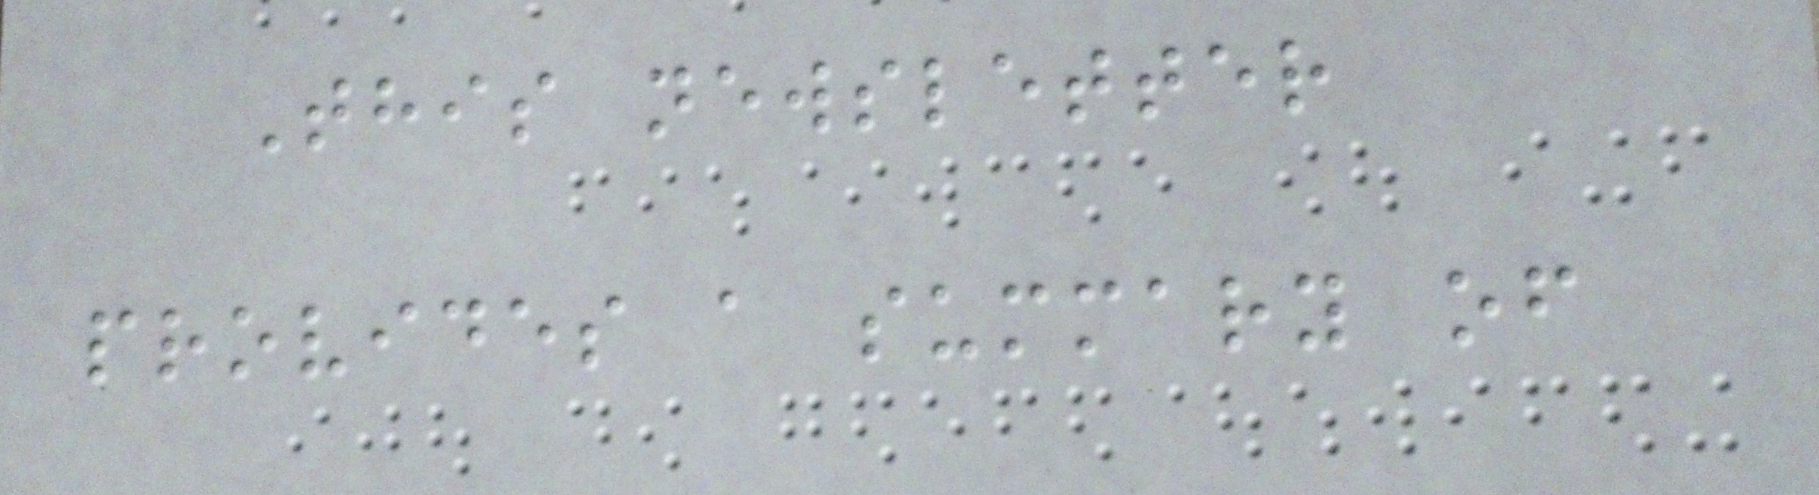This newsletter
provides a summary of
